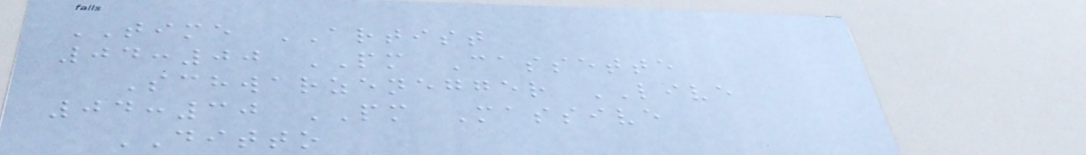TIME ARTIST
04:00 PM Cassette
Schwarzenegger LIVE
04:30 PM Massive
DITTO
